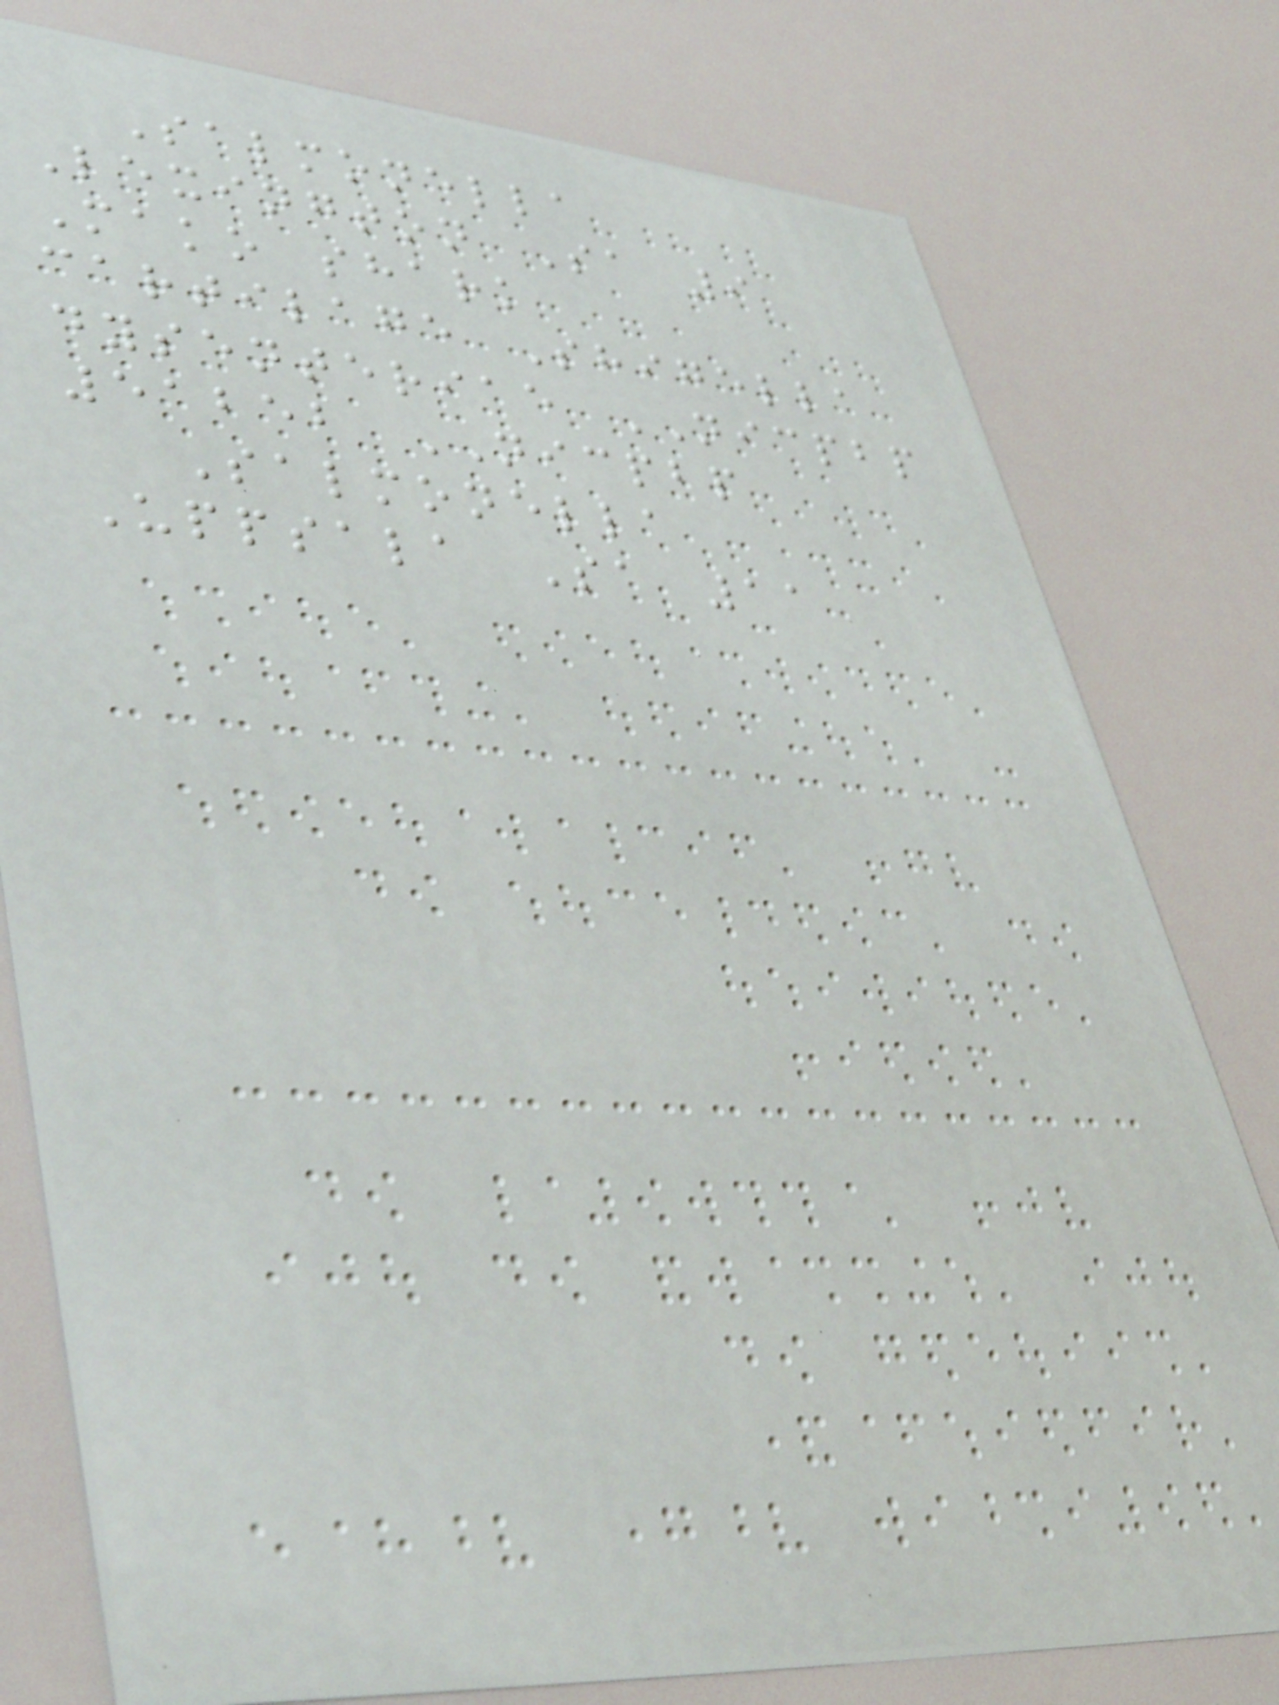Salmonella
Lexington Sa 9
Mako shark
cartilage Shigella
dysenteriae NICPBP
51252 NICPBP
Salmonella
Uppsala Sa 11
